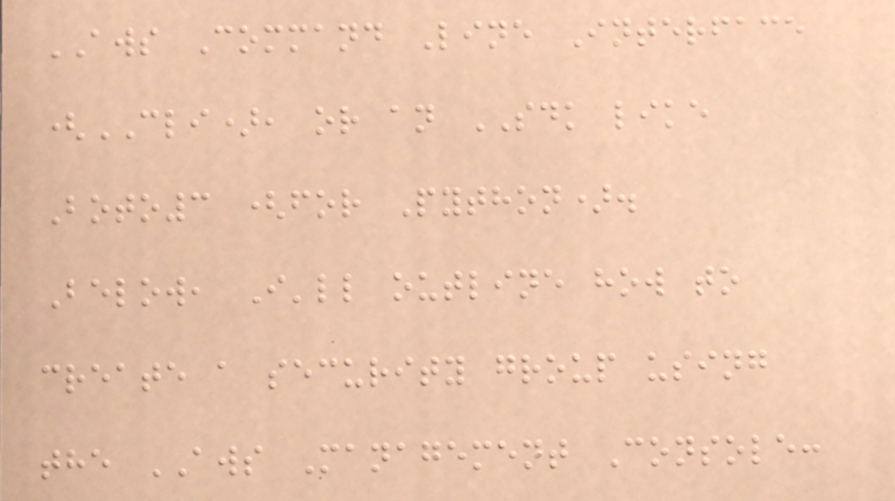AWS Command Line Interface
(CLI), or an SDK like
Boto3 (for Python).
Below, I'll outline how to
create a security group using
the AWS Management Console:
